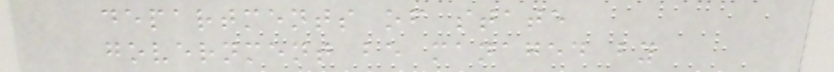departments of state
government be managed by
